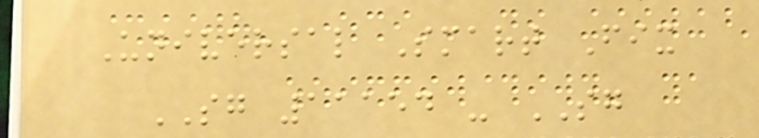Universal Smart Fix
SG 11154 - SG
